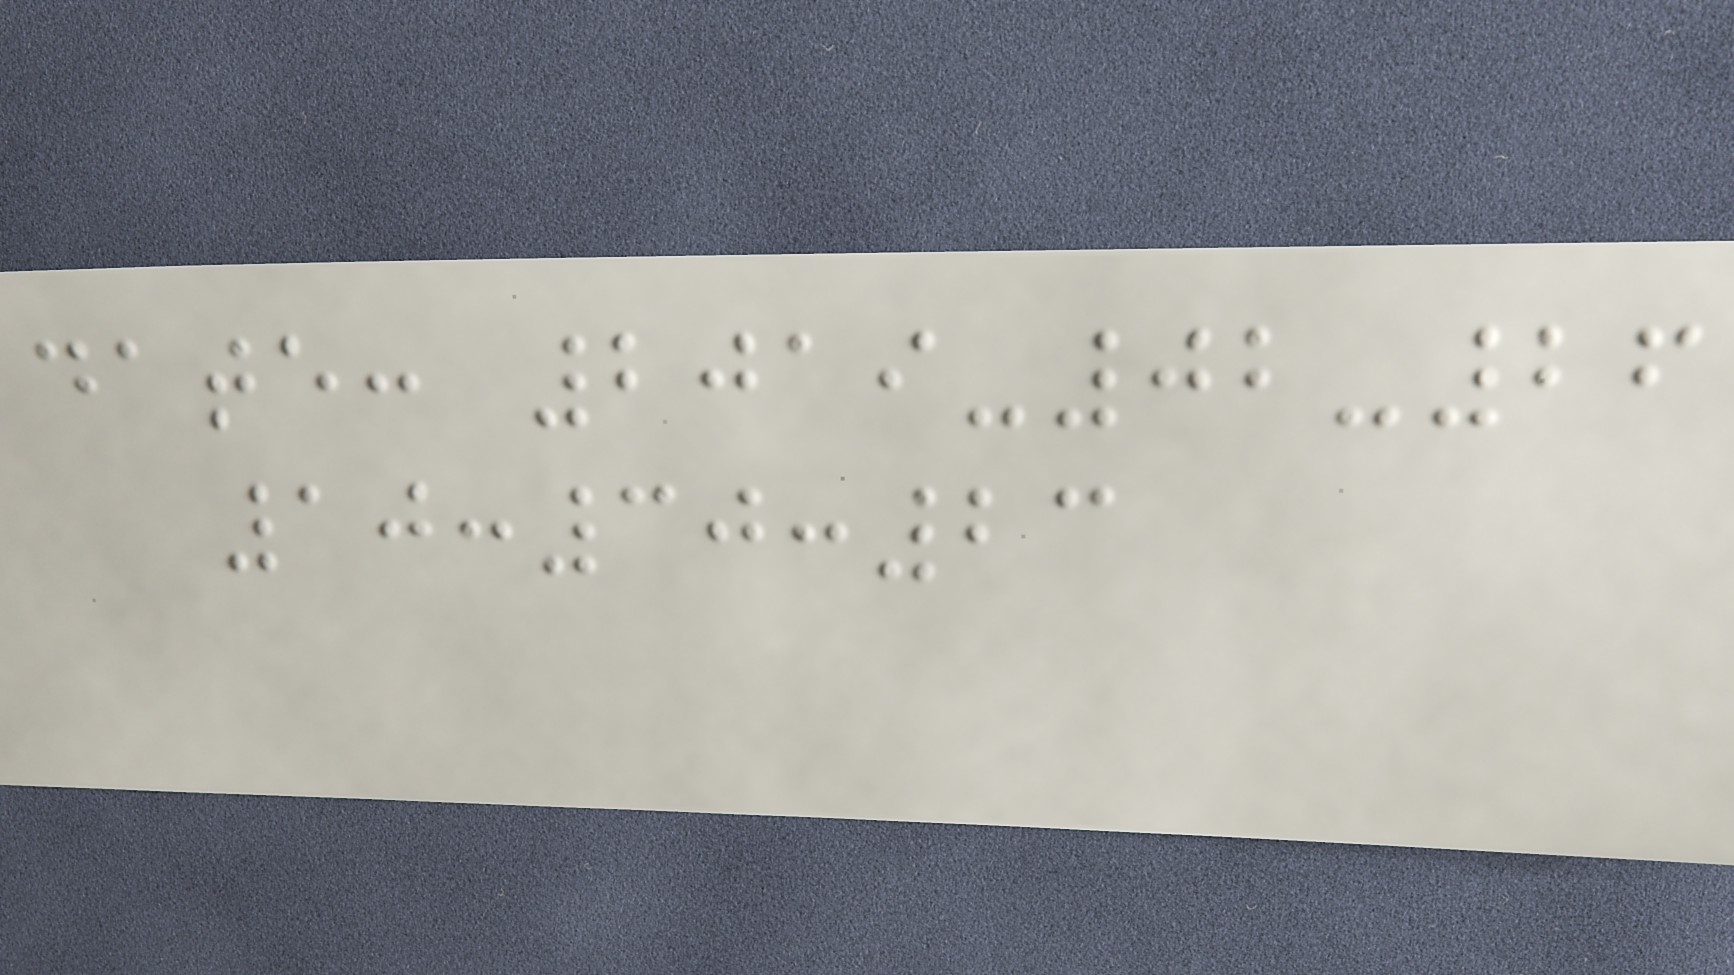date: 2019-02-26
10:30:23
